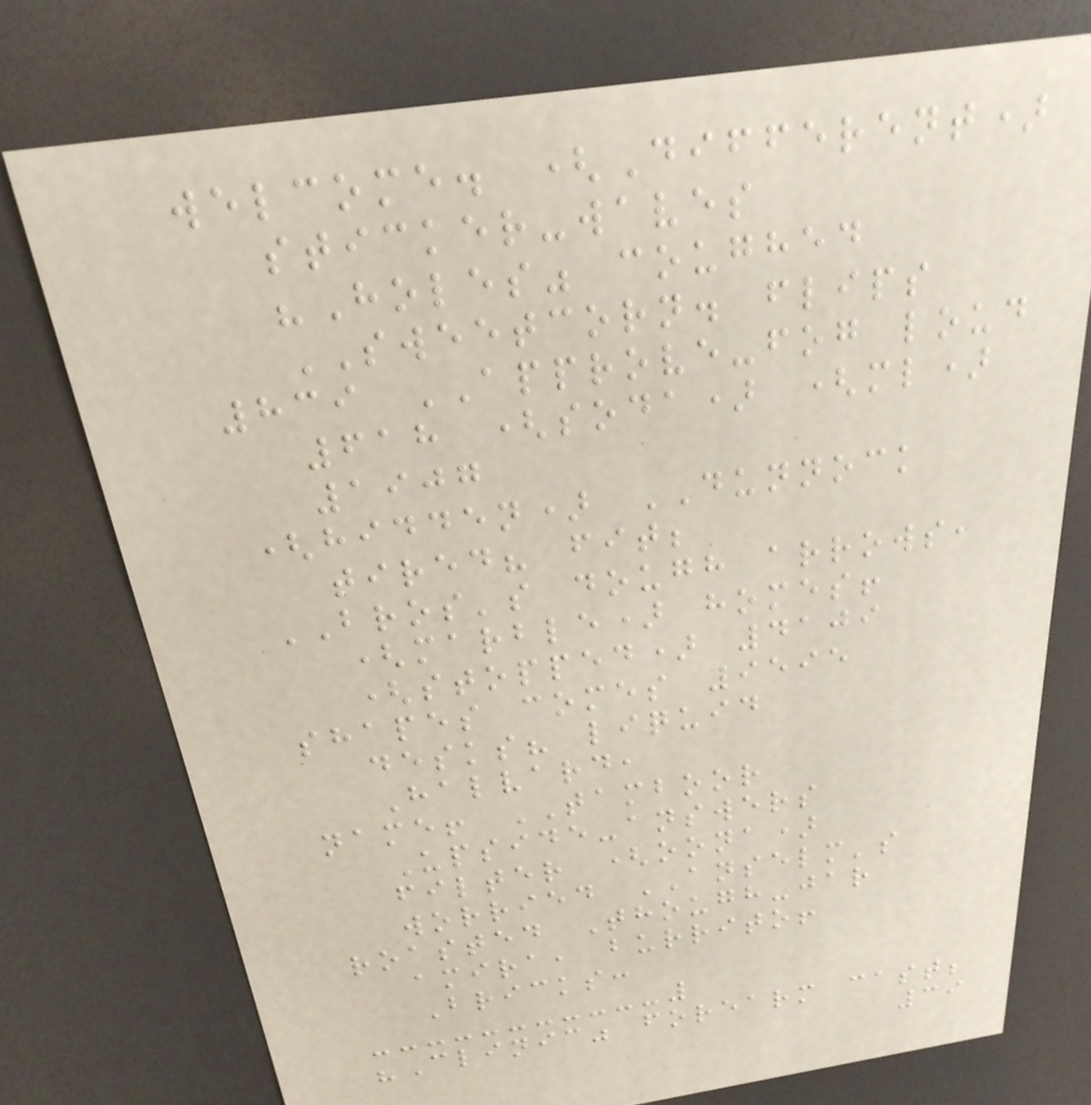welcome. (Different)
sticker-waves
"Holes" coughed
SWEETCORN. flips
839 APPROVE-fog loud
618 (soda) (ml)
1907
(hidden) DUNNOCK
tired? fit;
BROS's dough arrows,
(marble) homes!
(stopped) 4109
shapes comes 9595
desks? liquid
Halvard,
name! TAMBOOR
Upside-answers
filter (oona)
worried ANSELM's
roasted Though-jar
amira, burrito!
Bricks:
"Clinic" forearm cast;
39
